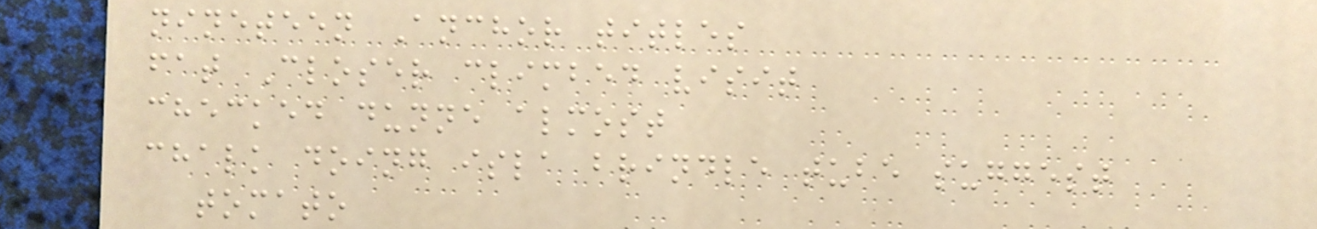nineteen Anchor titles
fat Closer climbed visit
checked dunne almost
chalk doing isla brindle tube suggest
tomato
